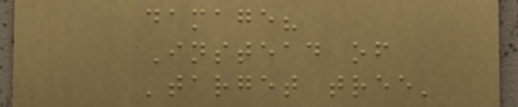damage?
Instead of
'target tree'
